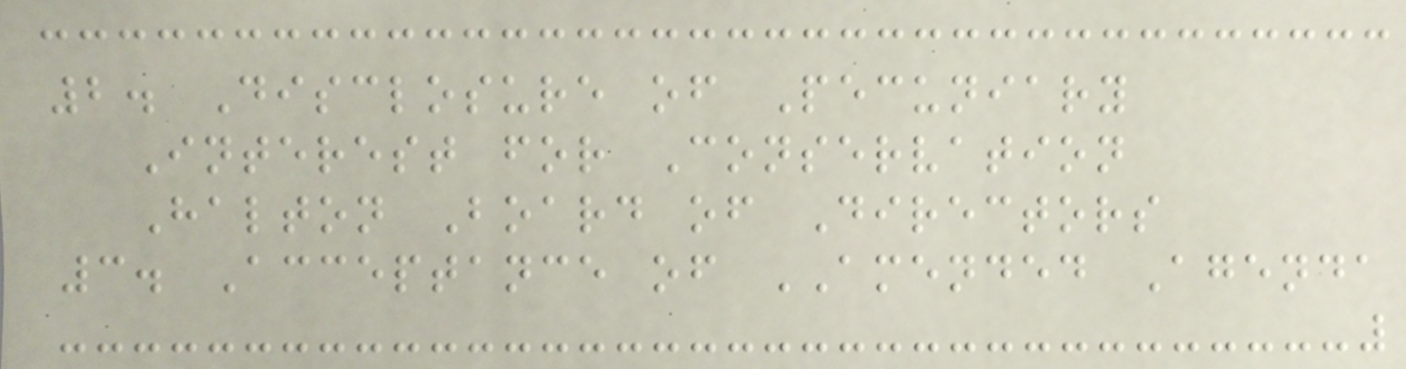2. Disclosure of Pecuniary
Interest for Conservation
Halton Board of Directors
3. Acceptance of AMENDED Agenda
